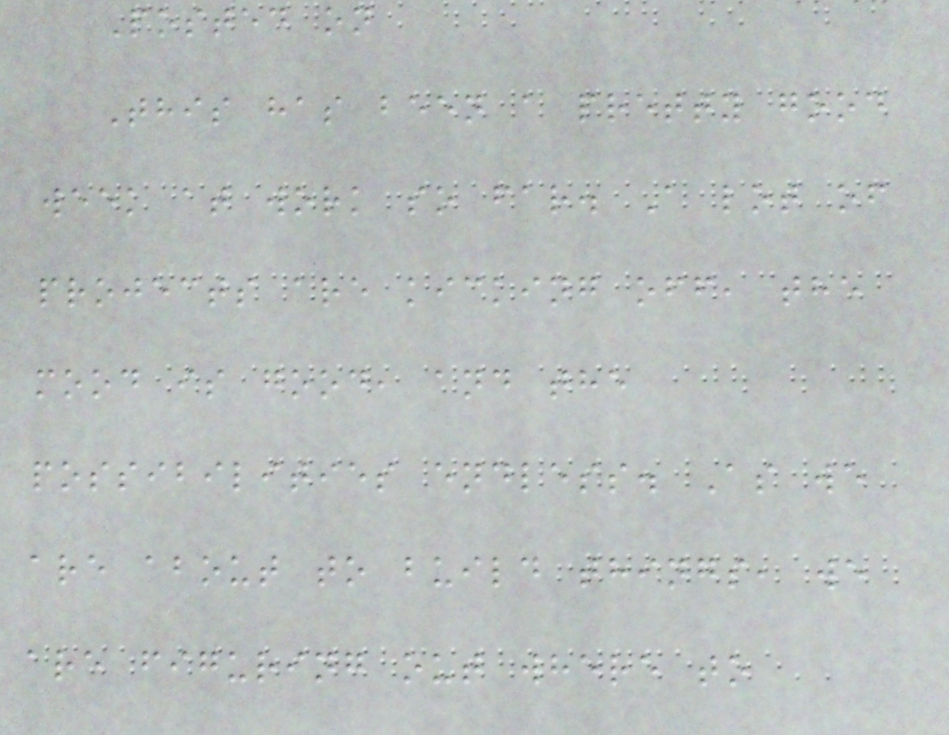Posted on
This has been a pretty good
week at work so far. A lot of
projects are kicking off, the
mood is good, and the
possibilities endless. As we
are about to build things, we
are figuring out where to
